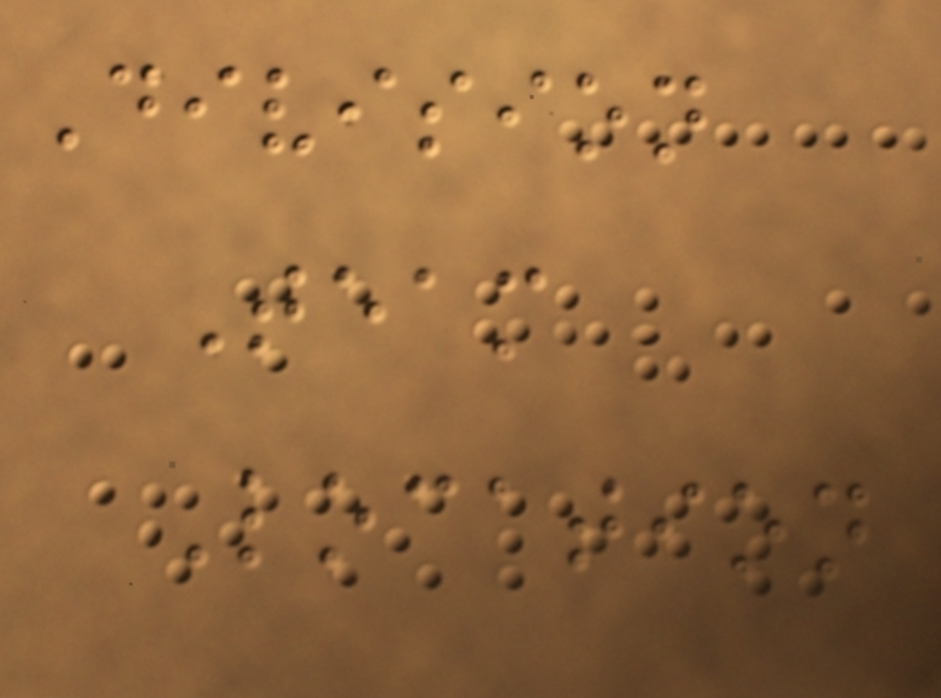Division
Team
Location
